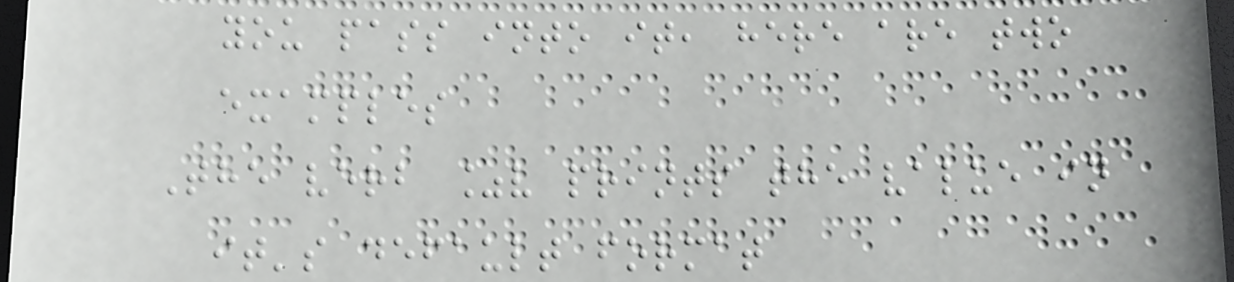you pass into it, here are two
examples
The verb %v prints the value in
it's default format
